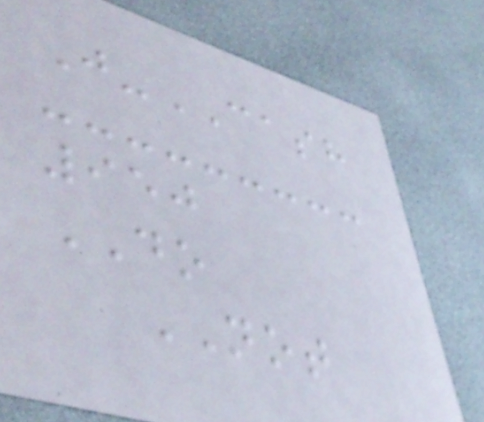J-CASH
950
DO
NOT
